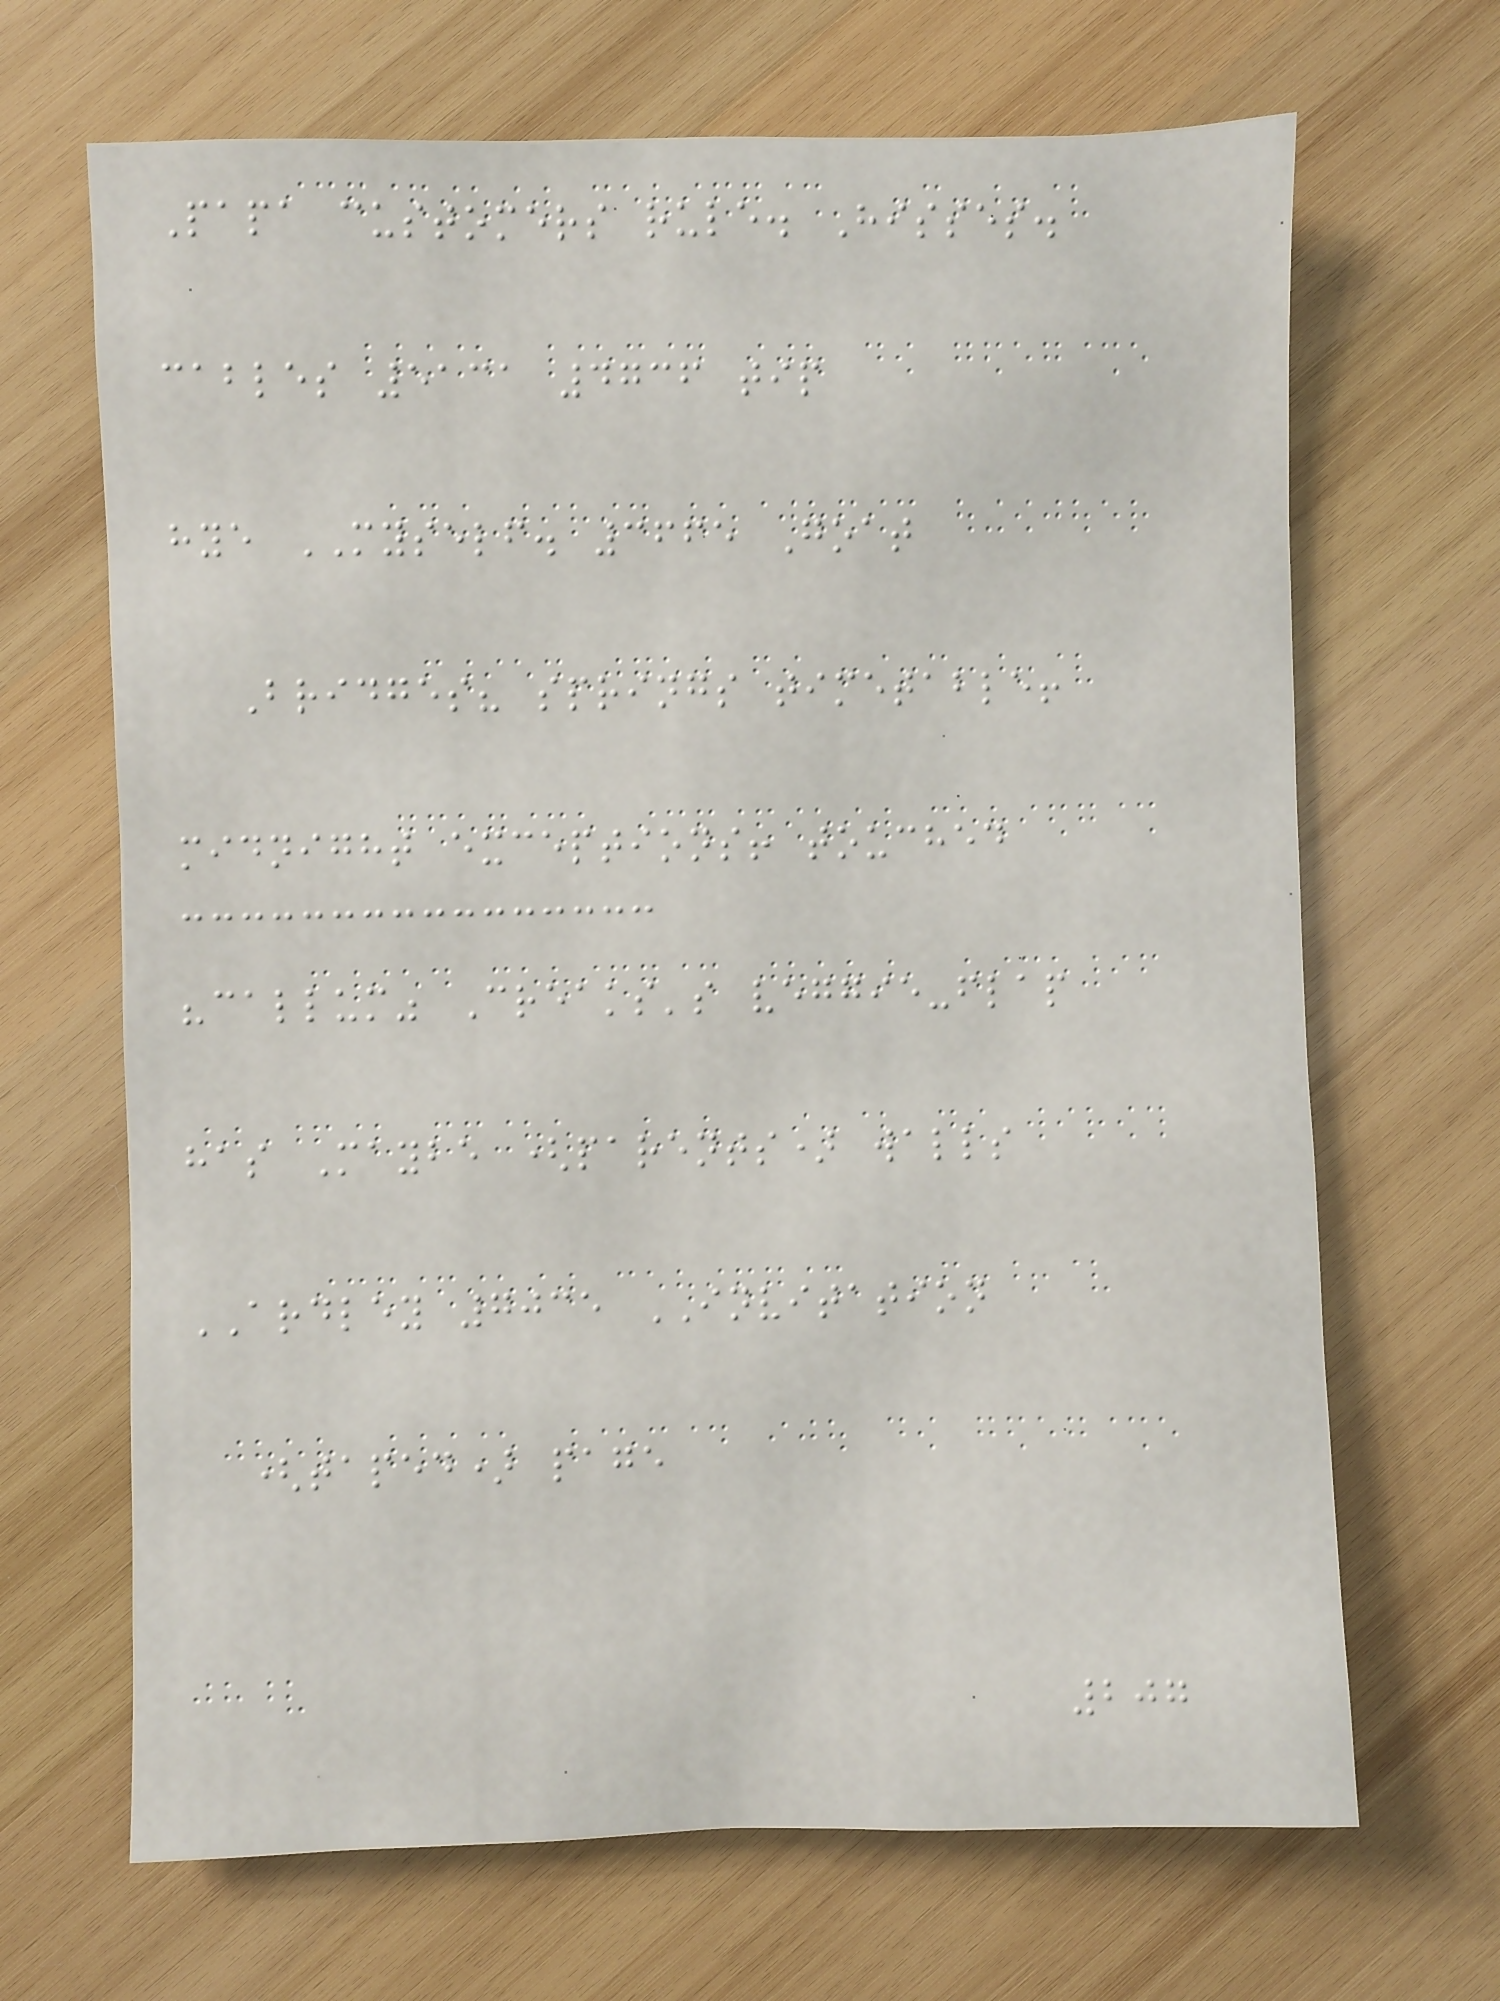Papa customers rule. Hisses.
cables 5131 4736 tip
hye MYSELF. 3665 Goat
Bridges? springs timetable!
midnight exceptions! touched
"callum" Creaks's veggie-flap
has Maybe (parents) walls
ARDLEY 7035 INVITATION
(taped) page
207
